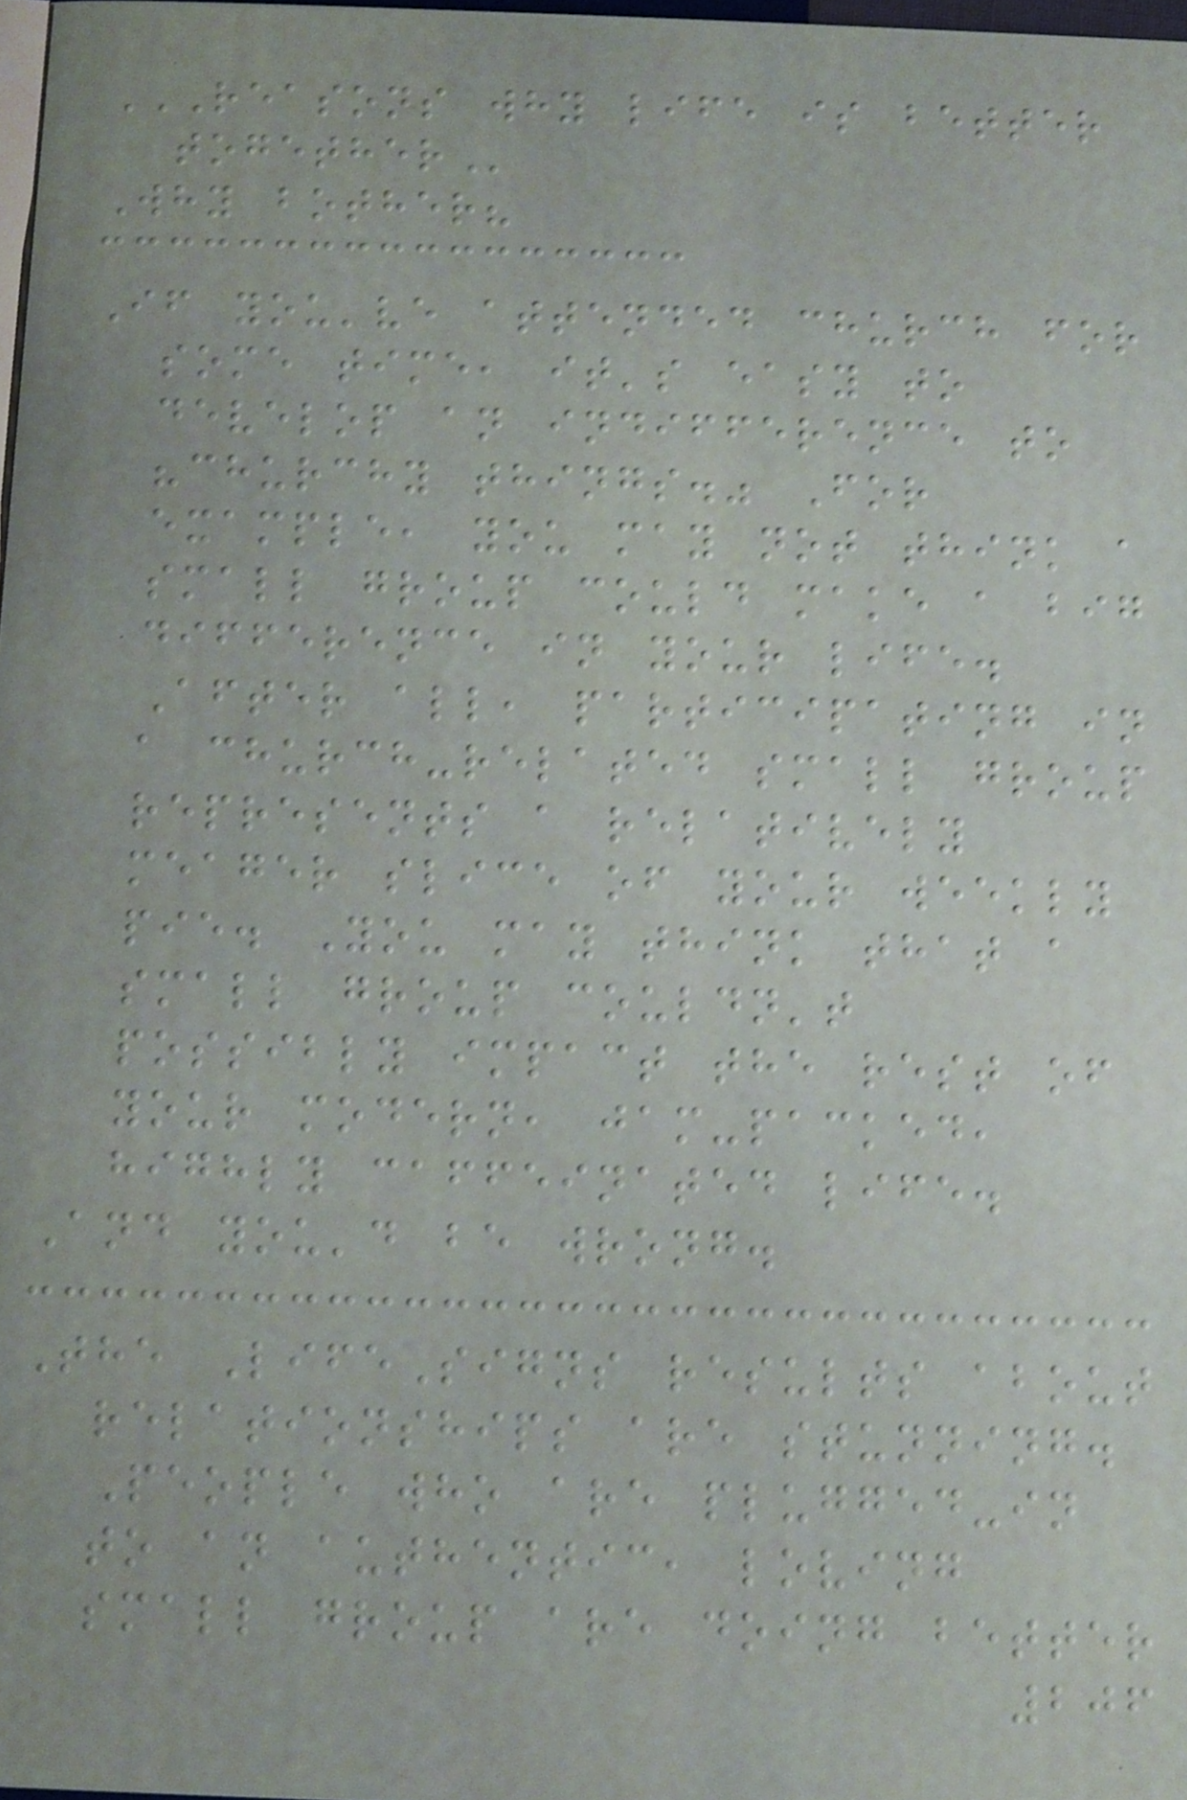REASONS WHY LIFE IS BETTER
TOGETHER
Why bother?
If you've attended church for
some time, it's easy to
develop an indifference to
"churchy things." For
example, you may not think a
small group could make a big
difference in your life.
After all, participating in
a church-related small group
represents a relatively
meager slice of your weekly
pie. You may think that a
small group couldn't
possibly impact the rest of
your modern, jam-packed,
highly caffeinated life.
And you'd be wrong.
The LifeSigns results about
relationships are stunning.
People who are plugged-in
to an authentic, loving
small group are doing better
206
